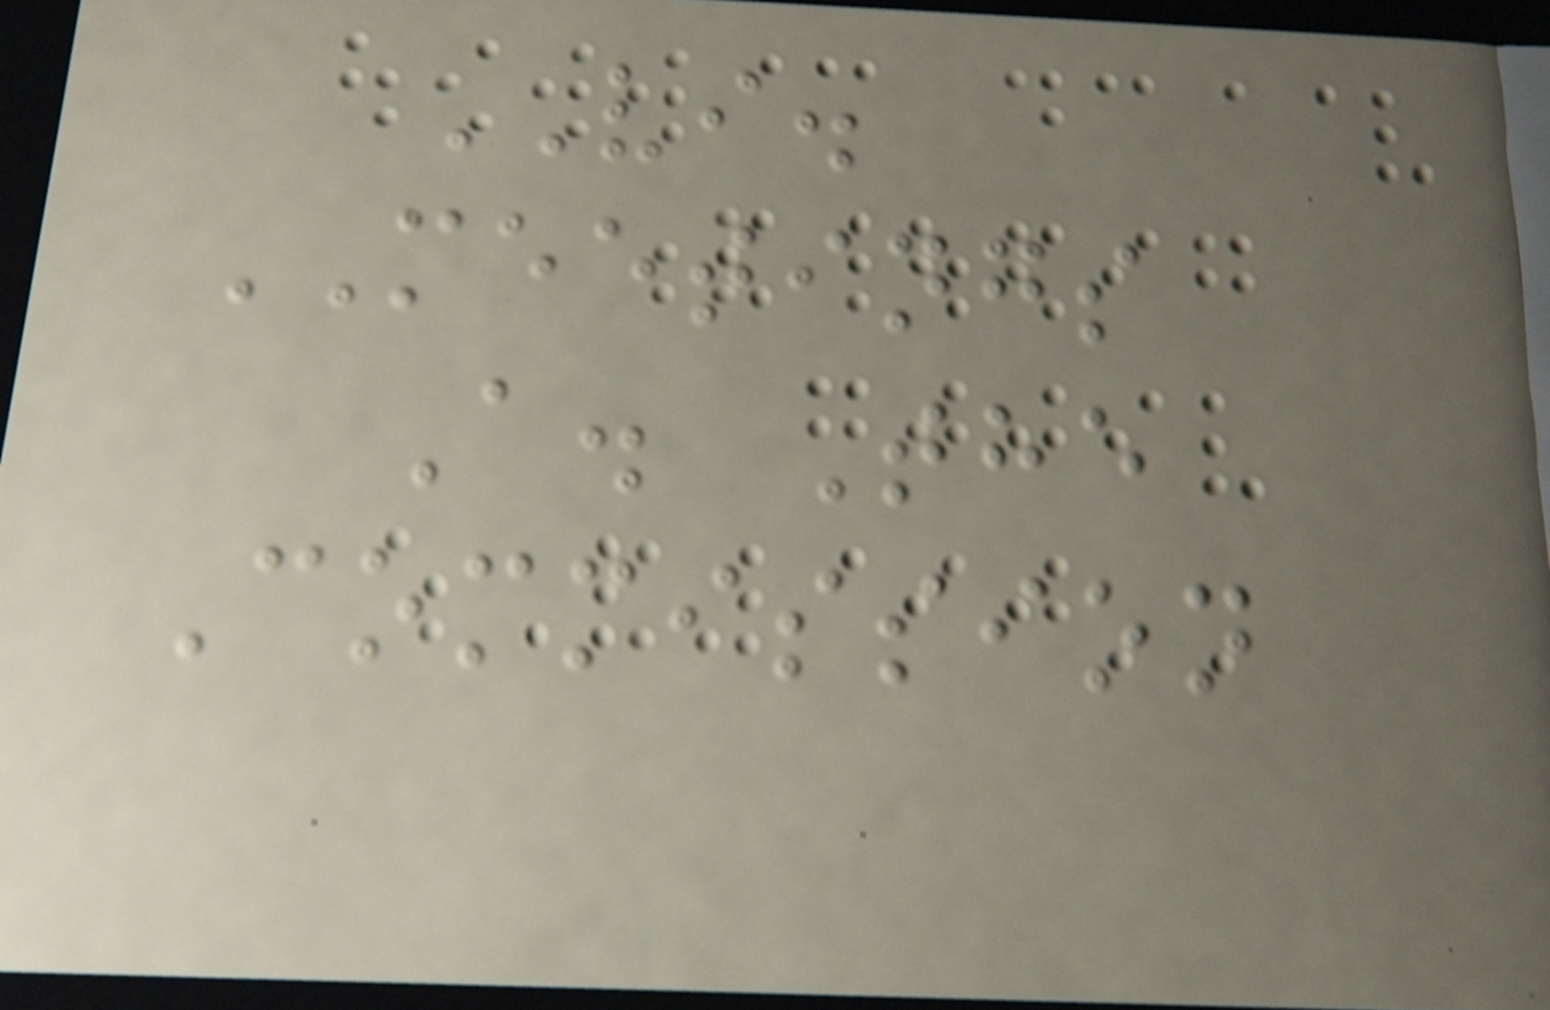VI.
MEETINGS
A. The
Commission
